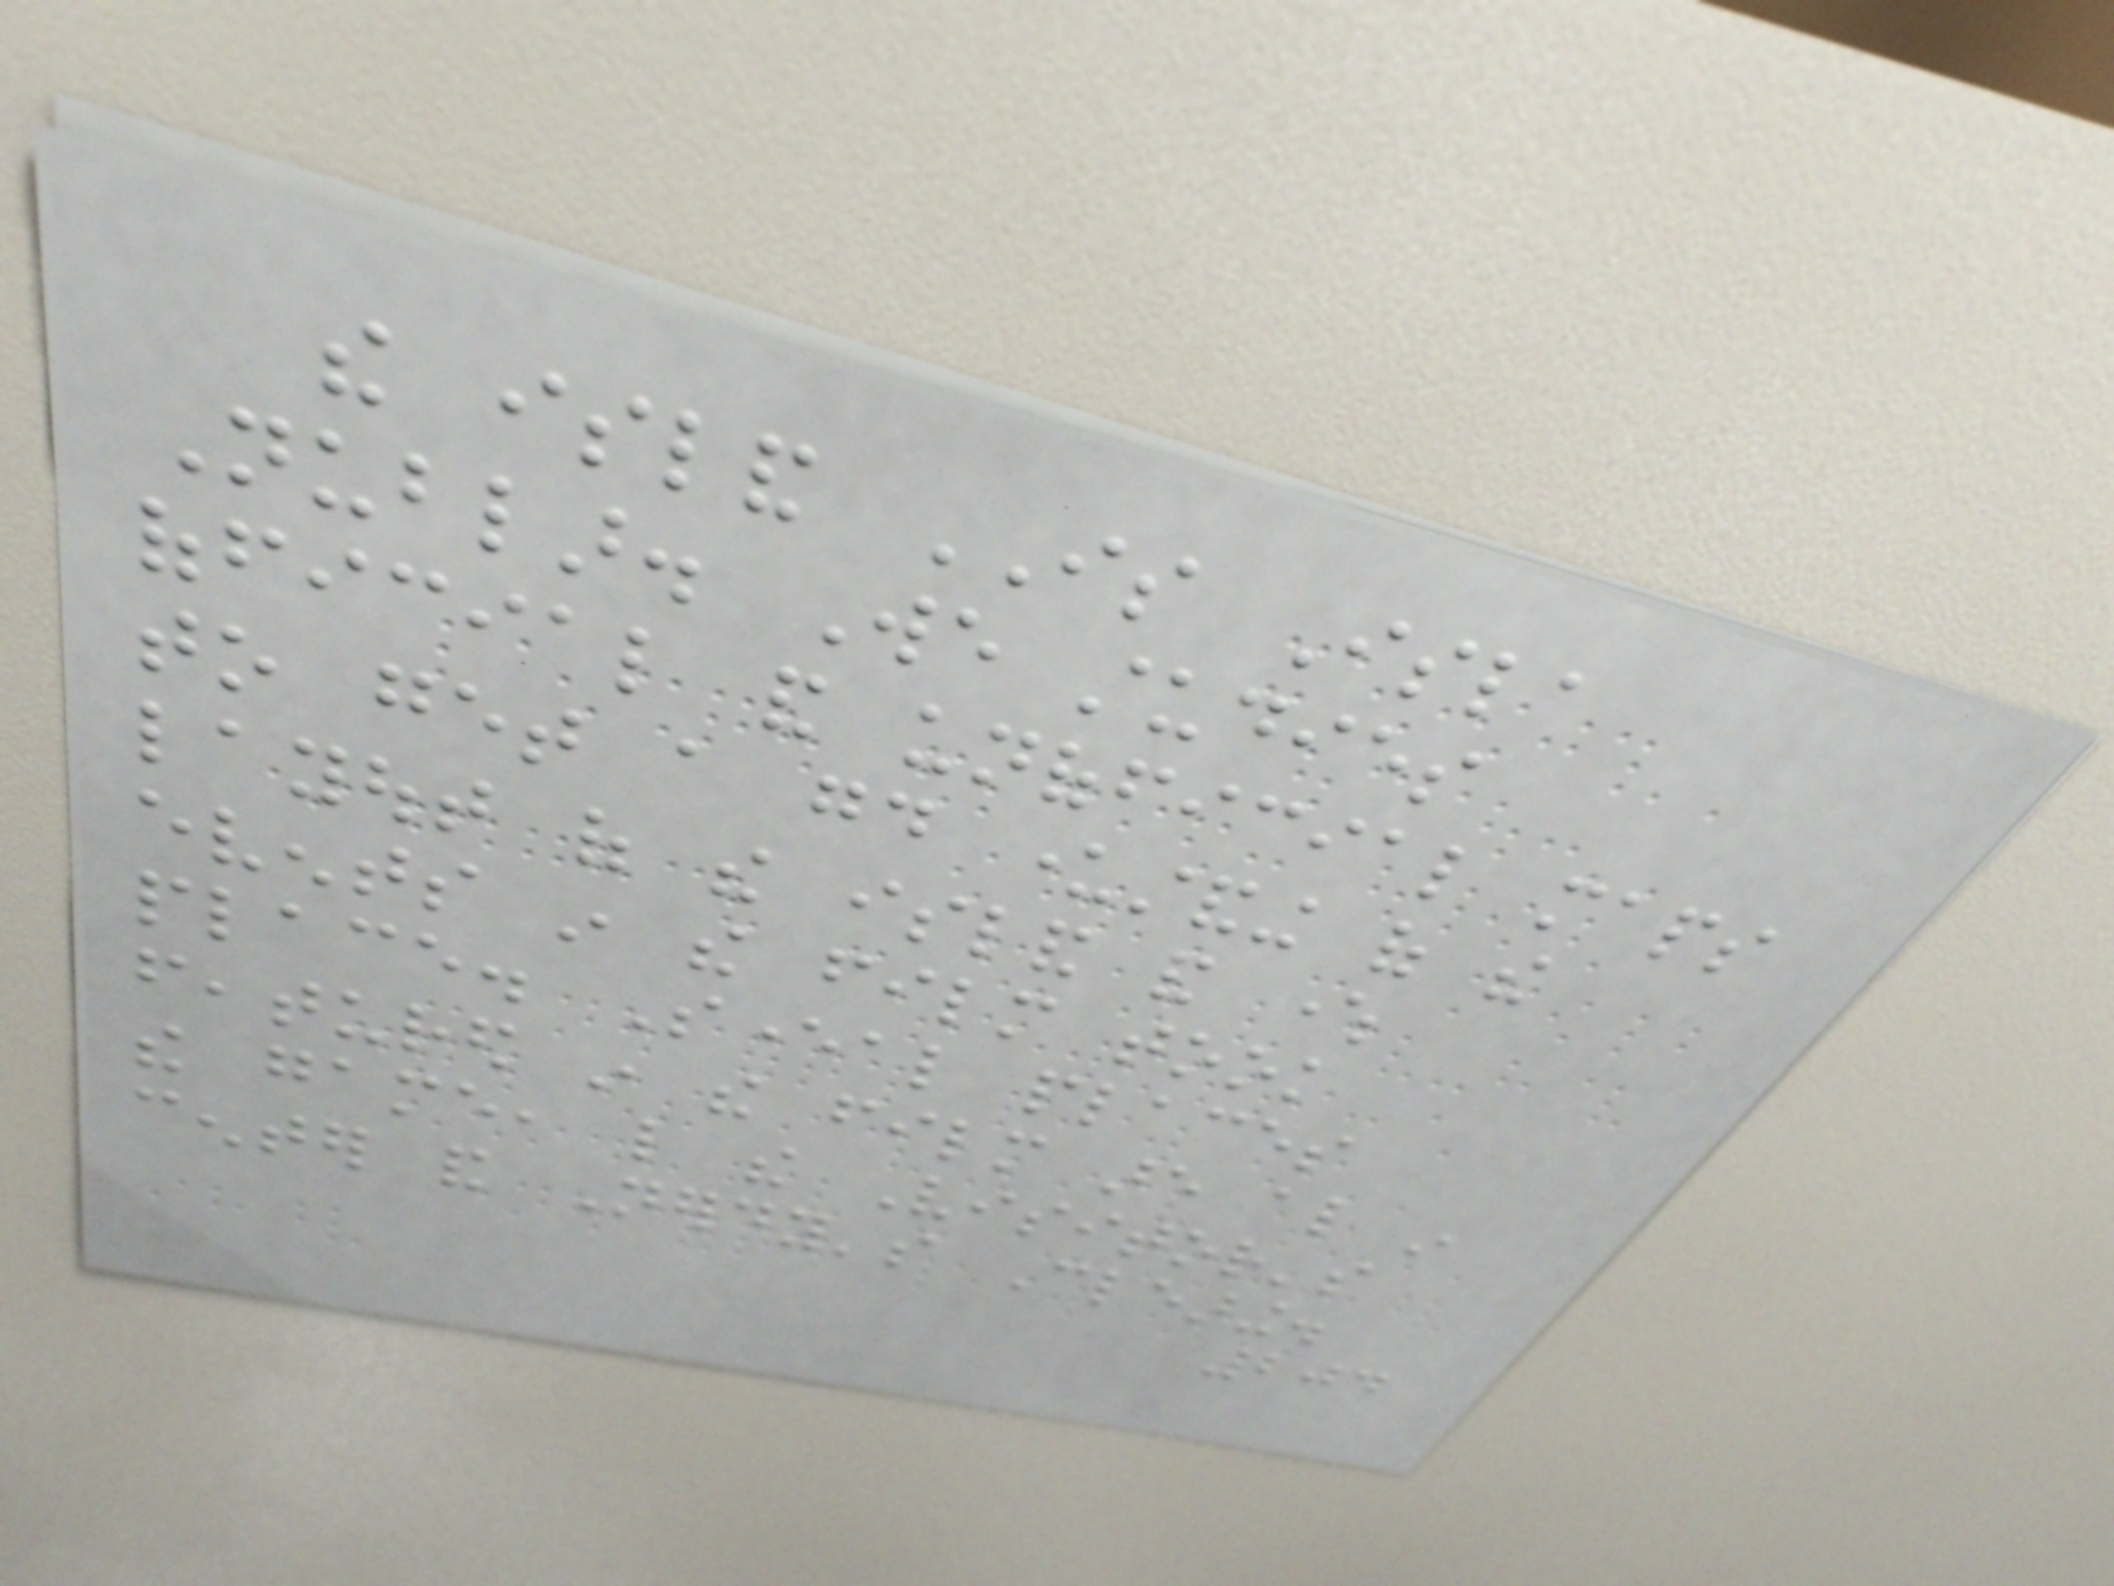the island IS Isla
Nublar. We studies
official and unofficial maps
to get a good understanding of the
layout of the island and where
events in the film took
place. Several places
featured in the film are also in
the game, like the Visitor's
center and Nerdy's Clearing.
204
